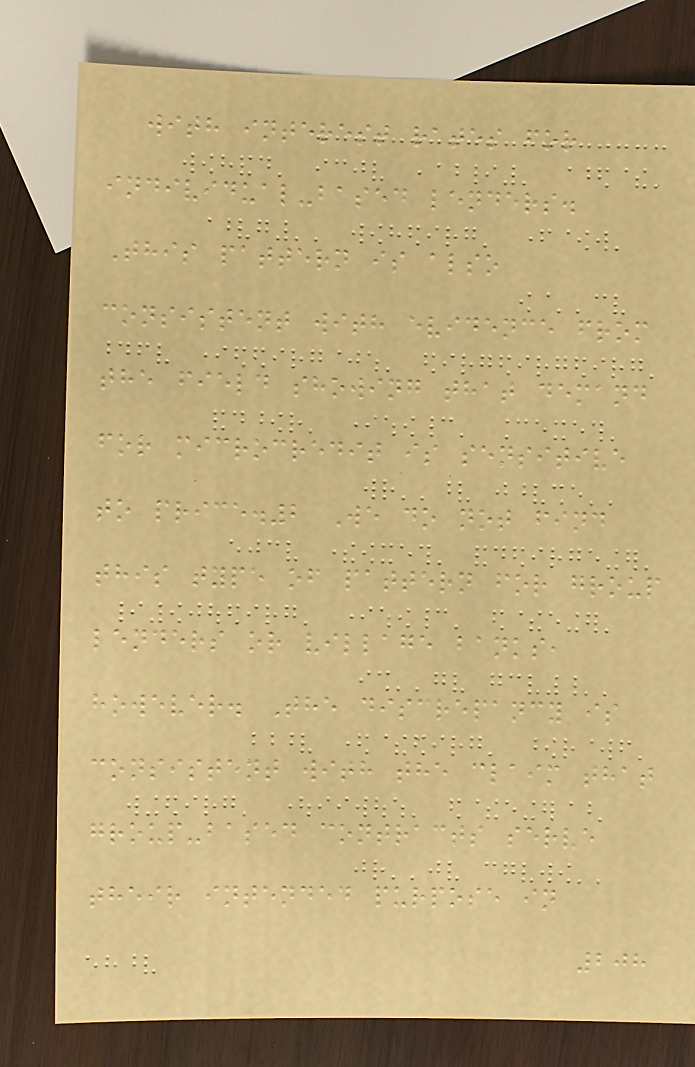with interest rates for
individual-based lenders.
This pattern is also
consistent with evidence from
the field showing that demand
for microcredit is sensitive
to price.2 We do not find
this type of pattern for group
lenders or village banks,
however. The discrepancy is
consistent with the claim that
group-based contracts serve
their intended purpose in
208
